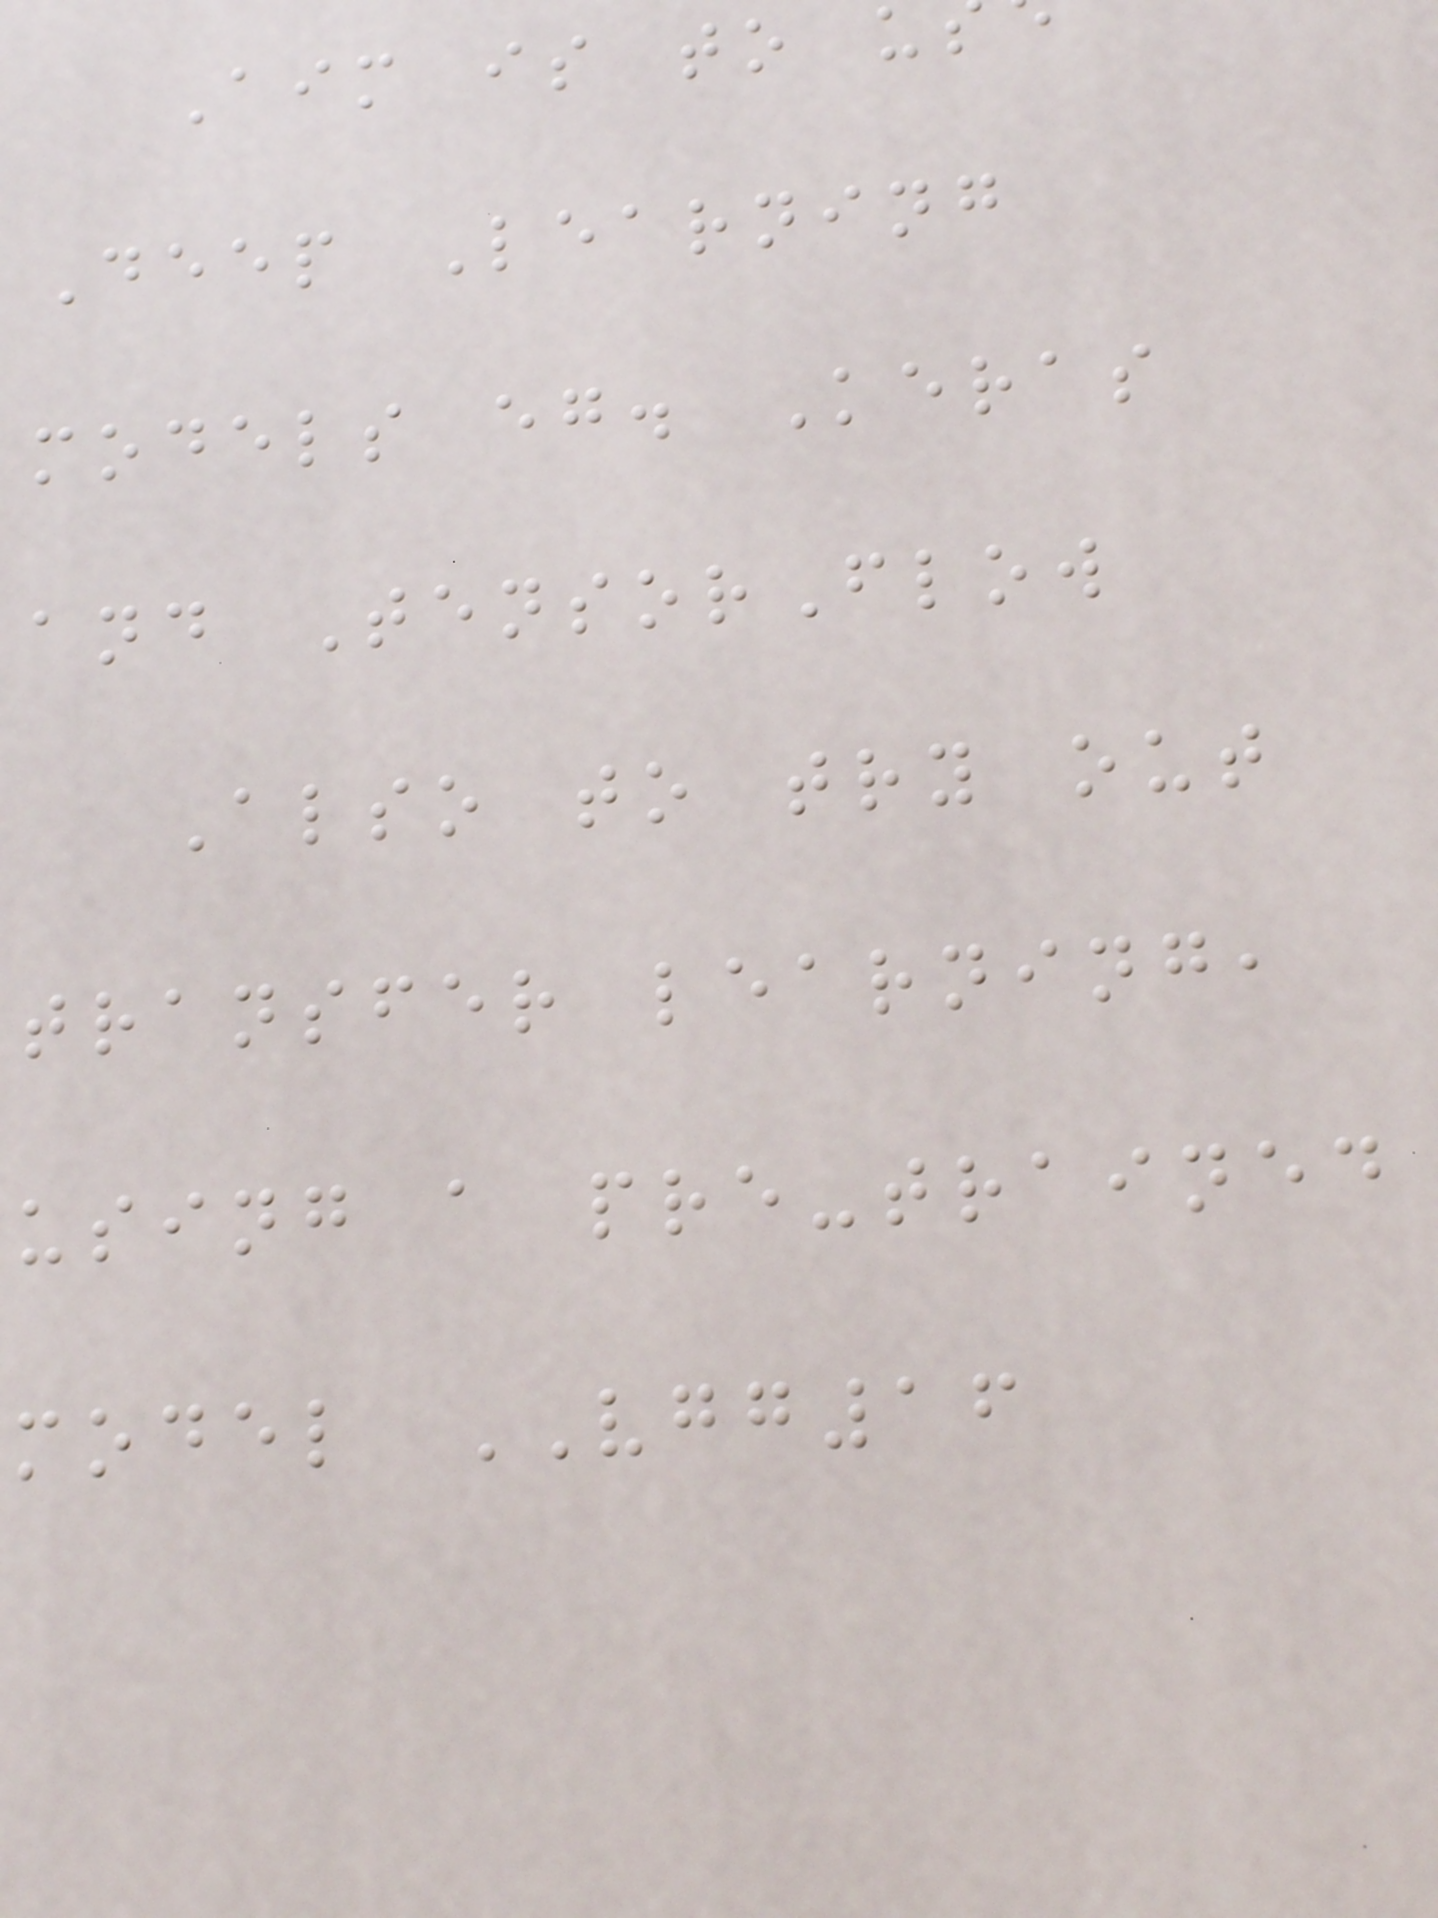Aim is to u
Deep Learning
models eg. Keras
and TensorFlow
Also to try out
transfer learning,
using a pre-trained
model VGG16
